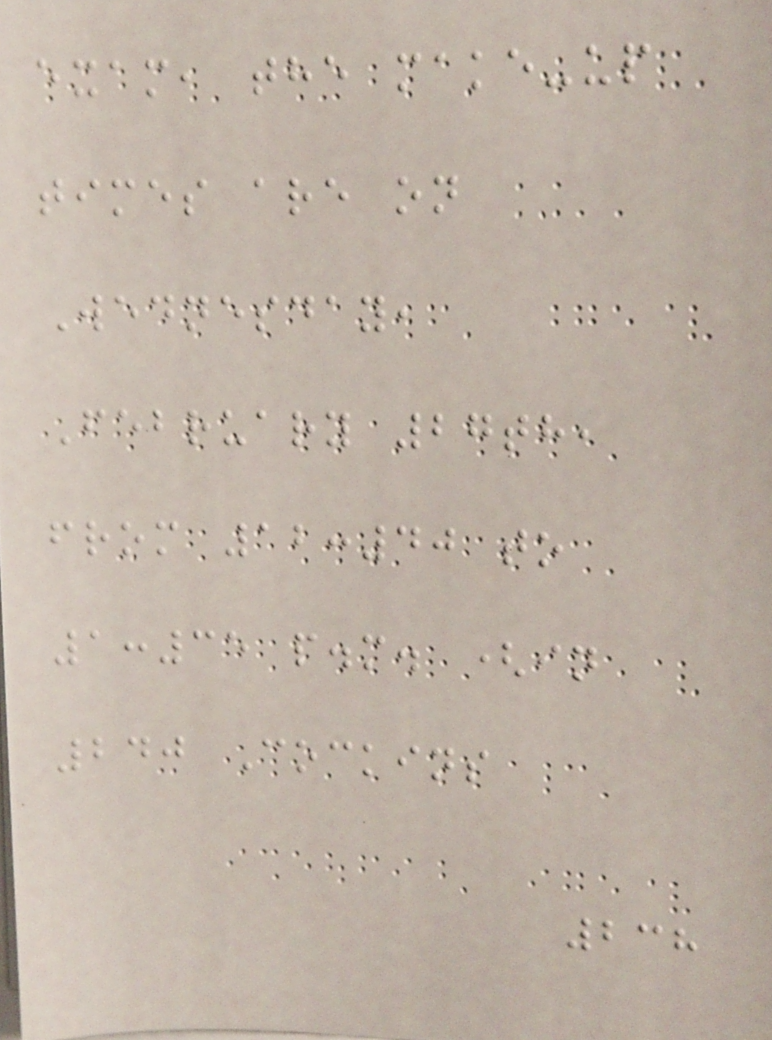exam, the make-up
times are on
Wednesday,
February 27th,
from 12:40 to
1:35 p.m. (in
240 Cockins
238
